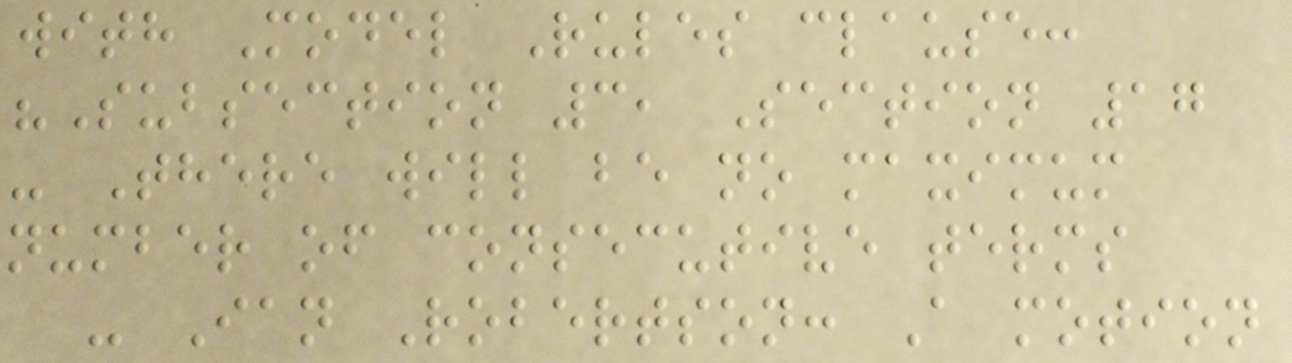with Model Rules clause:
"Subsection 3, Section 17
- There will be no maximum
number of consecutive terms
- Ian Robertson: A motion
